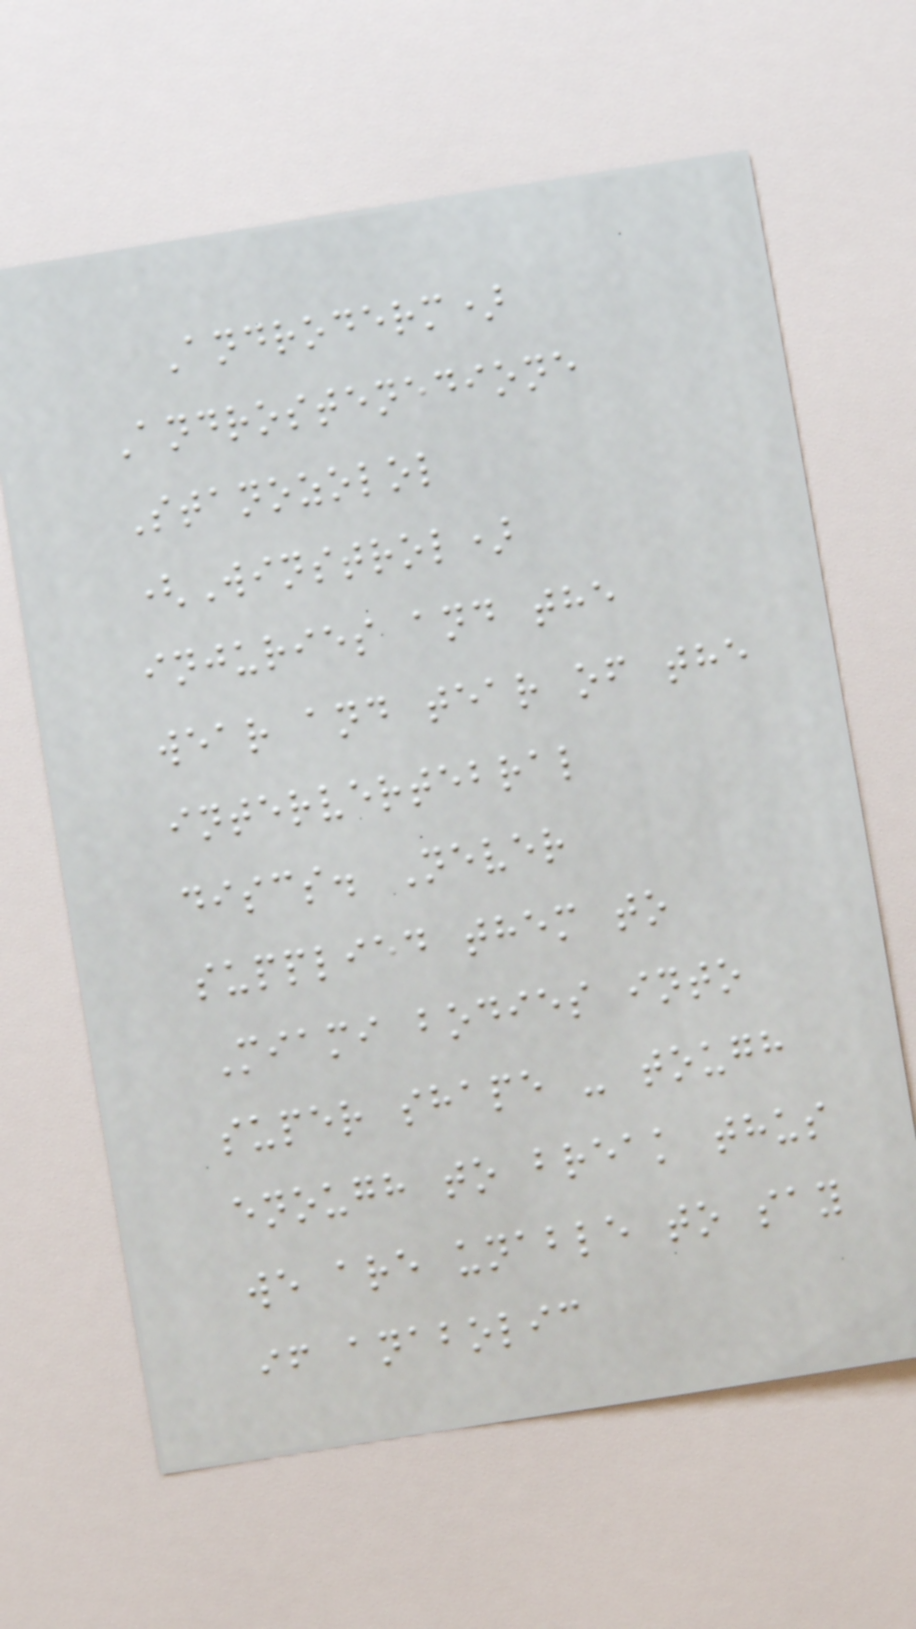Androderm)
Androstenedione
Stanozolol
(Winstrol)
injuries and the
wear and tear of the
intervertebral
discs. Never
supplied them to
Miami bodies into
super shape - tough
enough to break thus
we are unable to say
if anabolic
